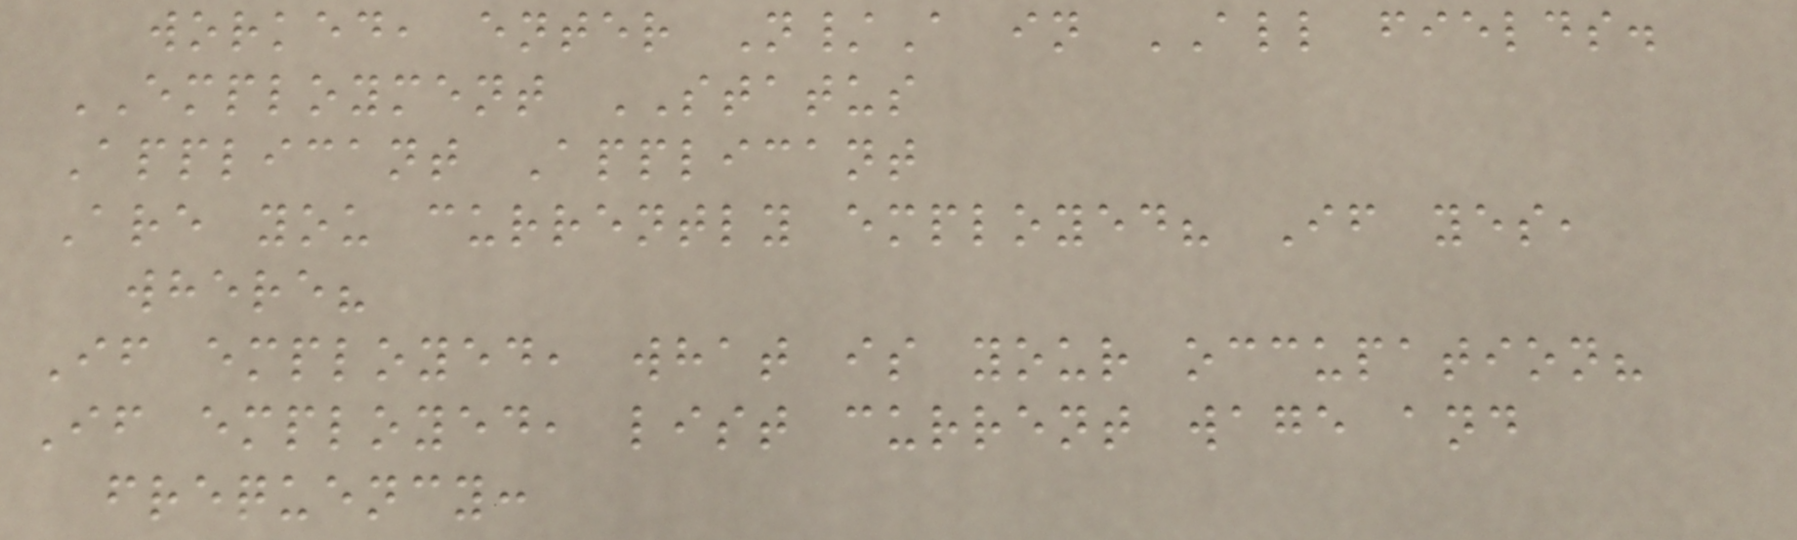worked, enter N/A in ALL fields.
EMPLOYMENT STATUS
Applicant Applicant
Are you currently employed? If yes,
where?
If employed, what is your occupation?
If employed, list current wage and
frequency:
